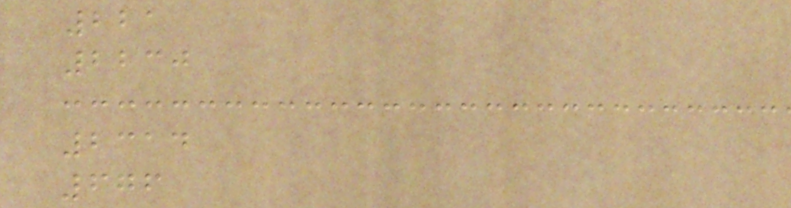221
2230
2314
676
